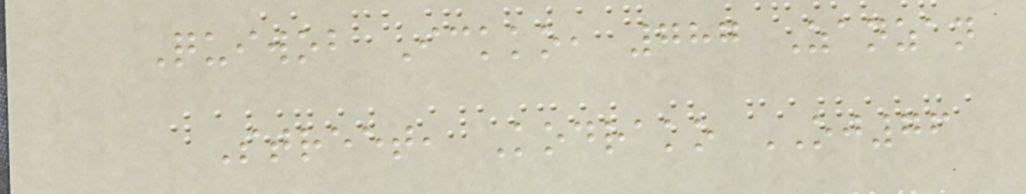Quiwob Ickko, 787 Zanzan
Street, Kodrako OJ76
